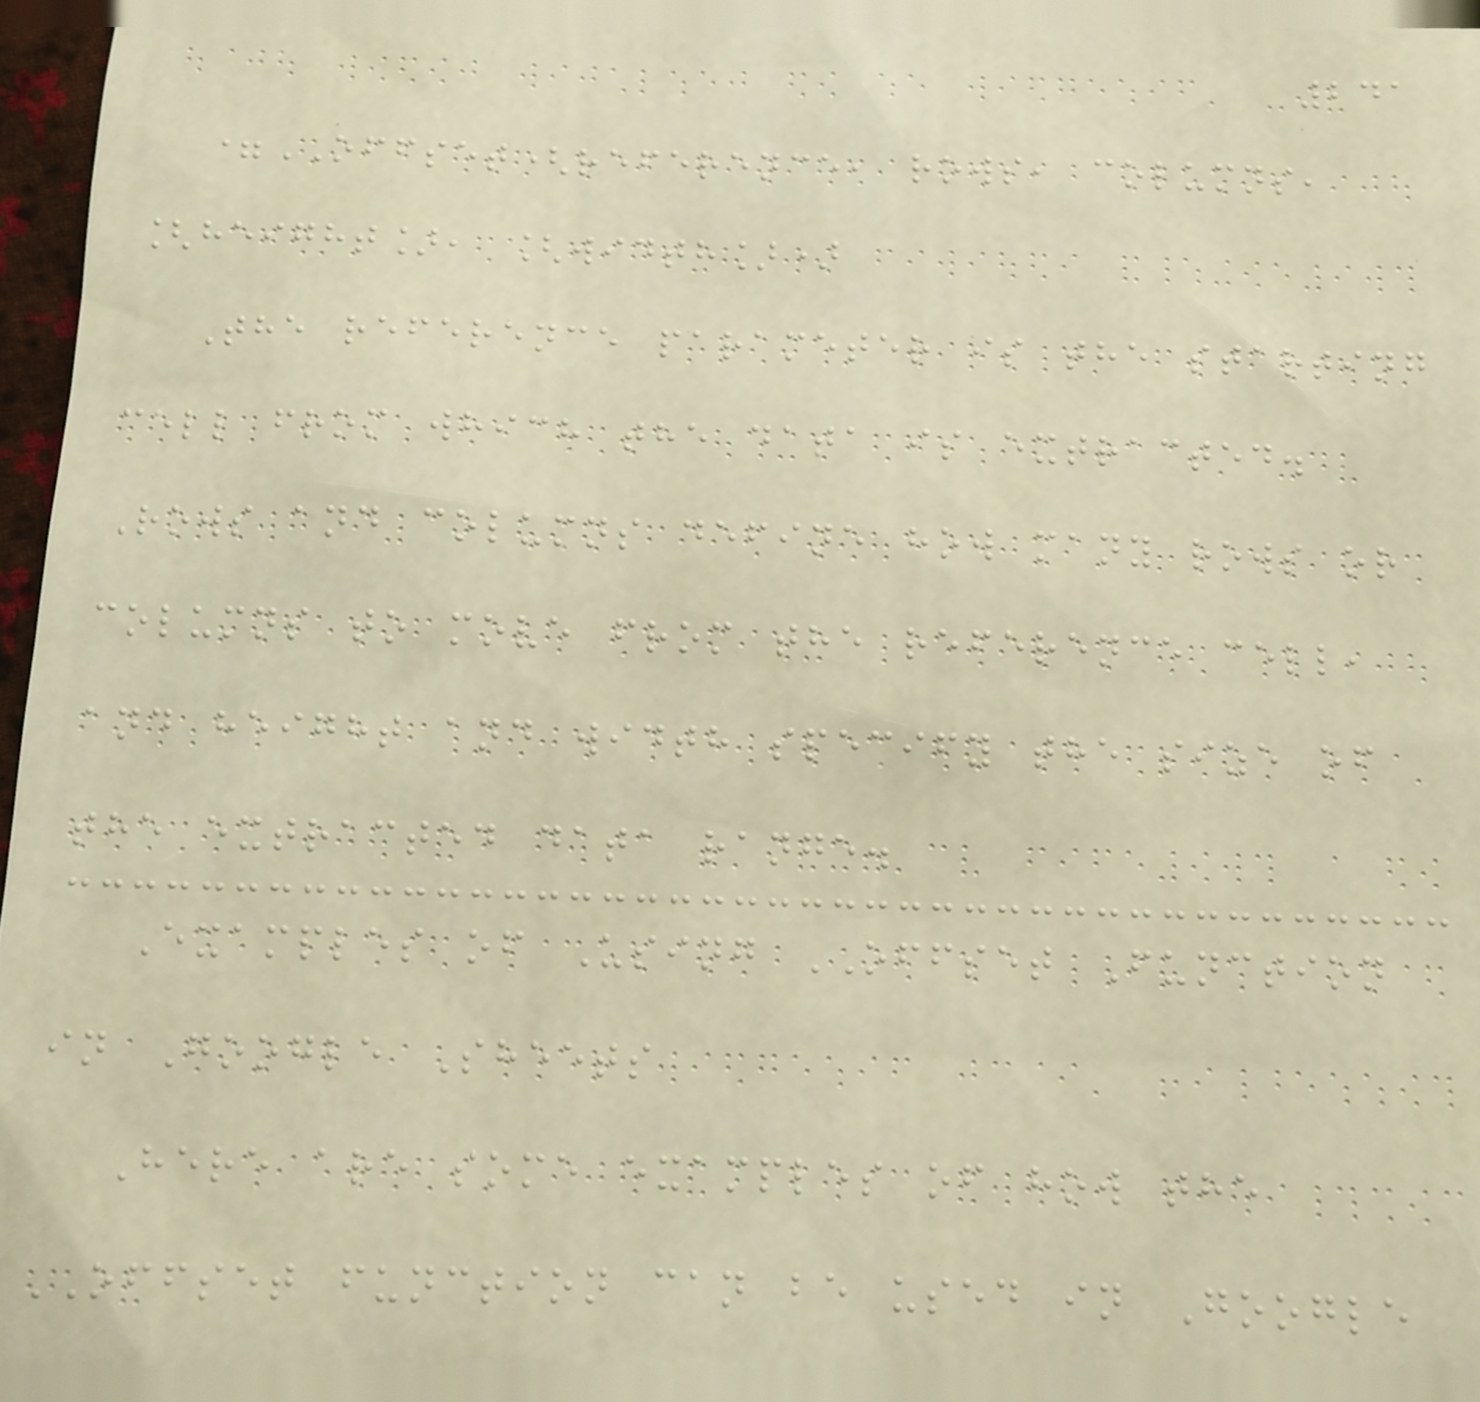241
=OFFSET(reference, rows, columns,
[height], [width])
The reference parameter is the starting
cell from which the data is extracted.
Rows and columns define how many rows or
columns to move from the reference cell,
and height and width specify the size of
the extracted data range.
Examples of Using OFFSET Function
in Google Sheets
Here are some examples of how the
OFFSET function can be used in Google
